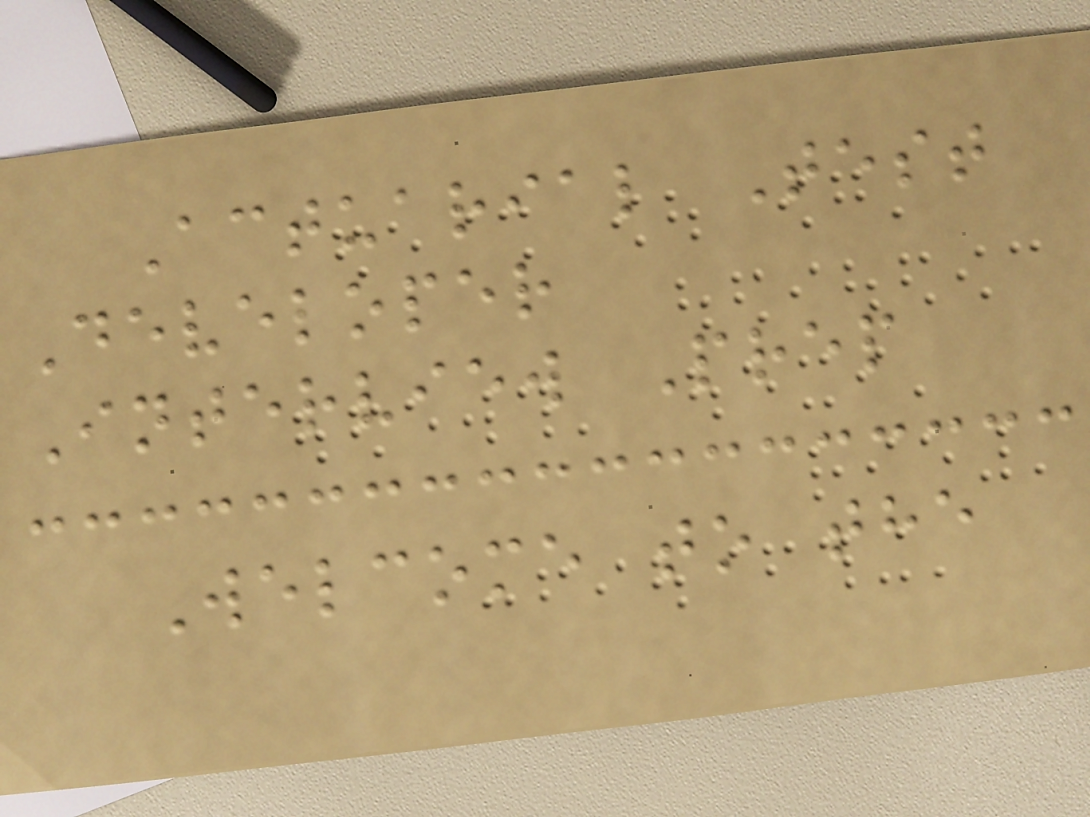Actuarial Test
Developer
Interview Prep
Welcome to the
